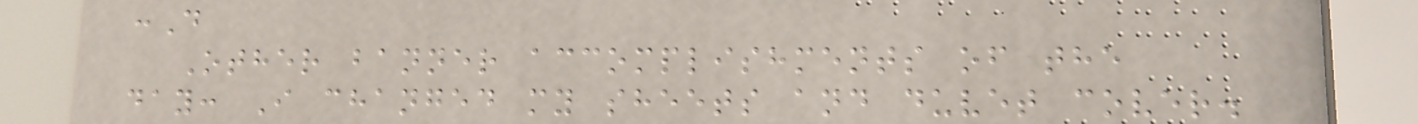:D
Other banner accomplishments of the
day: I changed my sheets and duvet cover.
